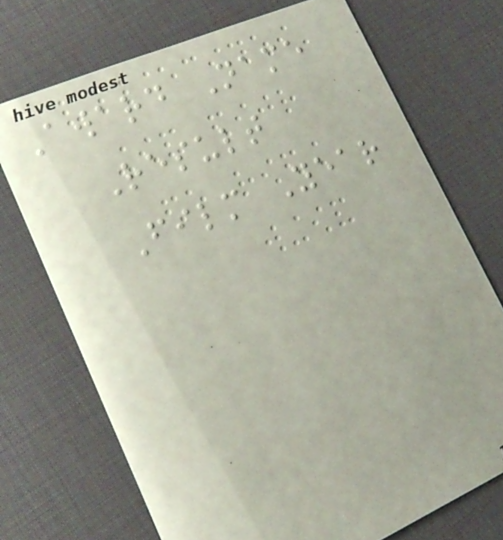Award Name
Result
Film Year
